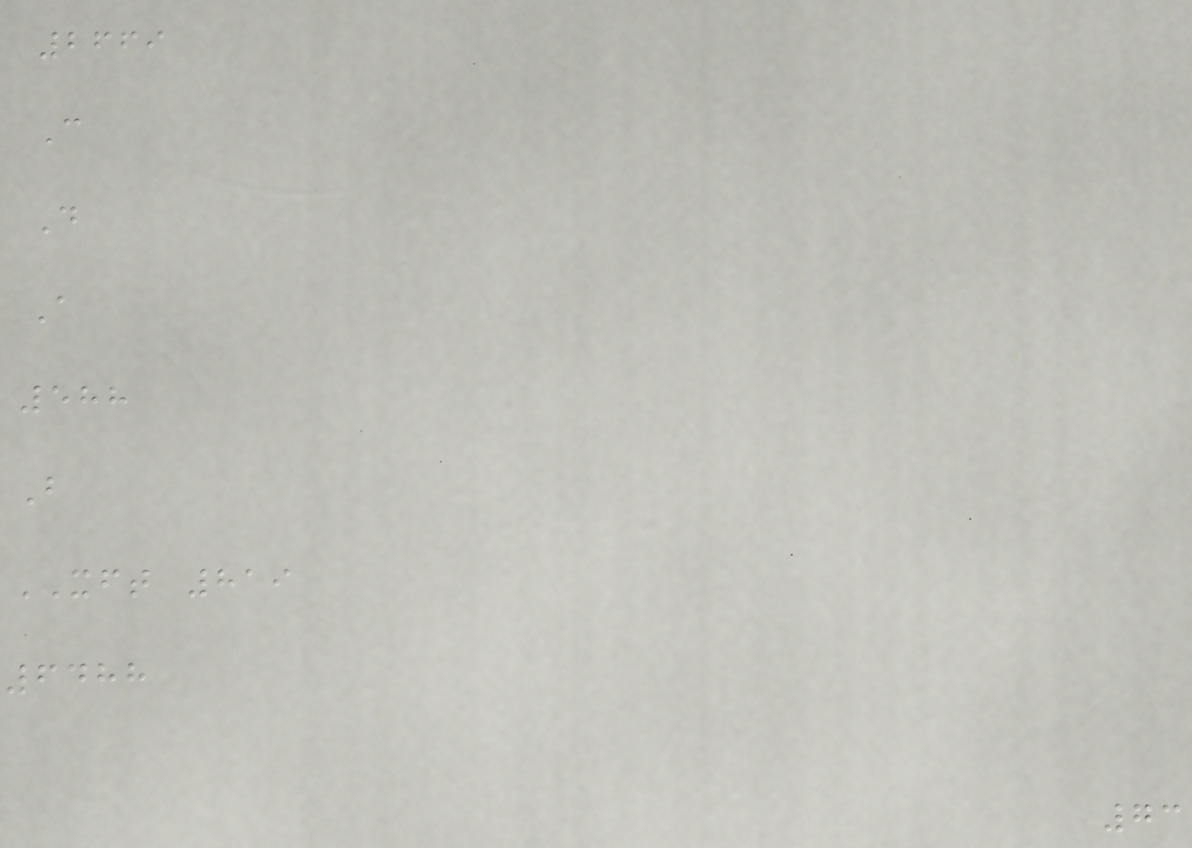2669
C
D
A
588
B
XFT 819
6488
73
